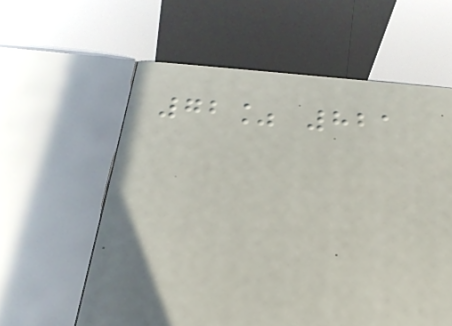72% 821
